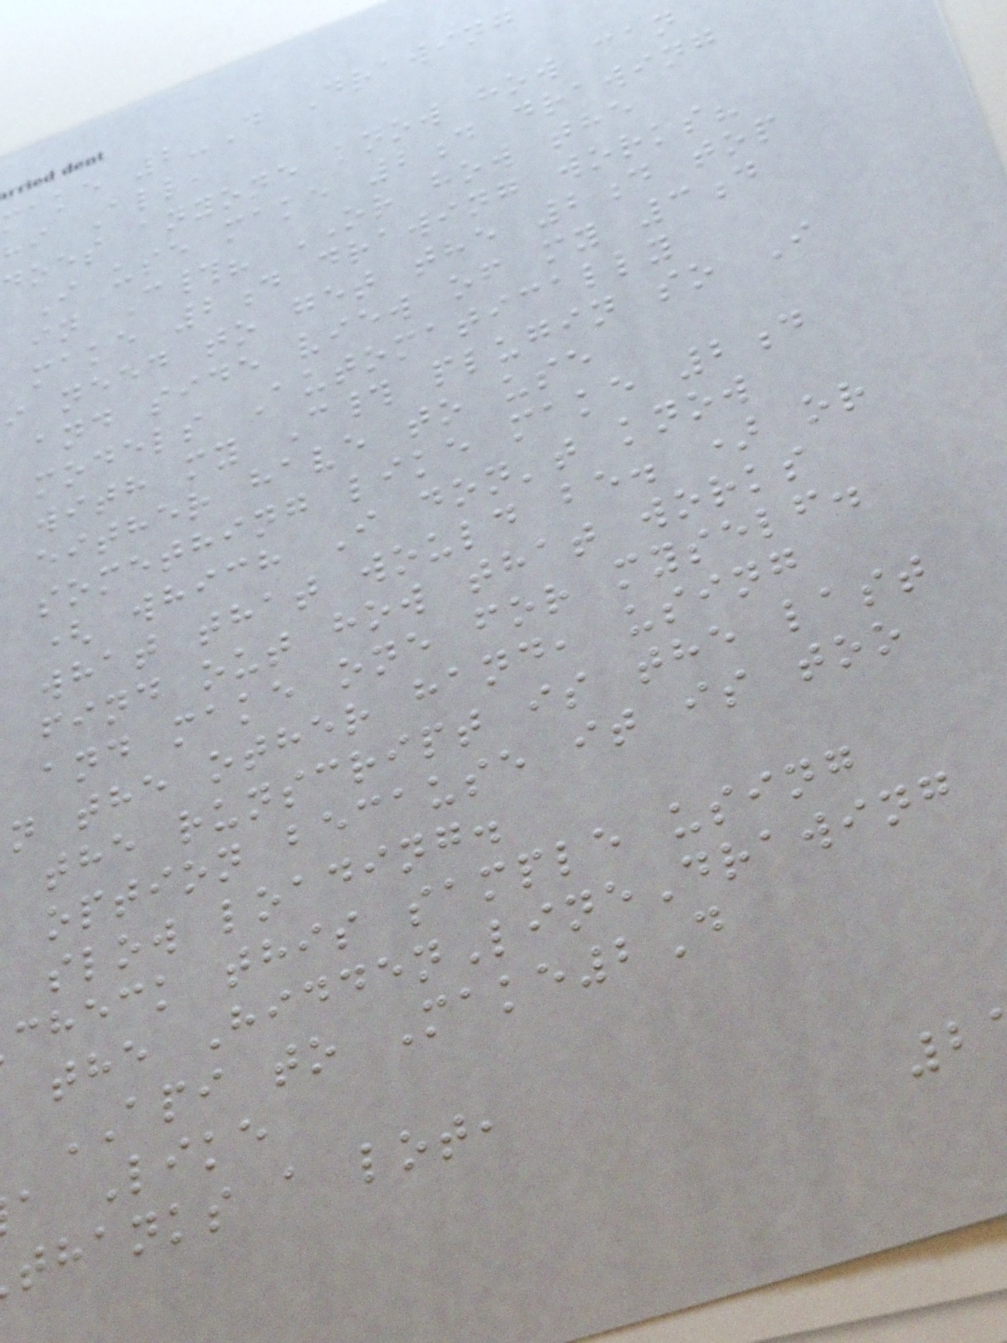make 2-D Drawing
hi All,
does anyone know how can
I use make 2d drawing
in C#? OR how the
make 2d drawing works?
i need to get the 2d top
and side view of my 3d
models Automatically
with my C# plugin so I
either have to use
something like make 2d
( which I don't know
what that would be. ) or
find out how that works
and make one for myself.
n the other hand, using
the runscript is the last
option because it is too
slow loading.
check this sample using
the HiddenLineDrawing
API to Make2D
a Like
thanks a lot,
